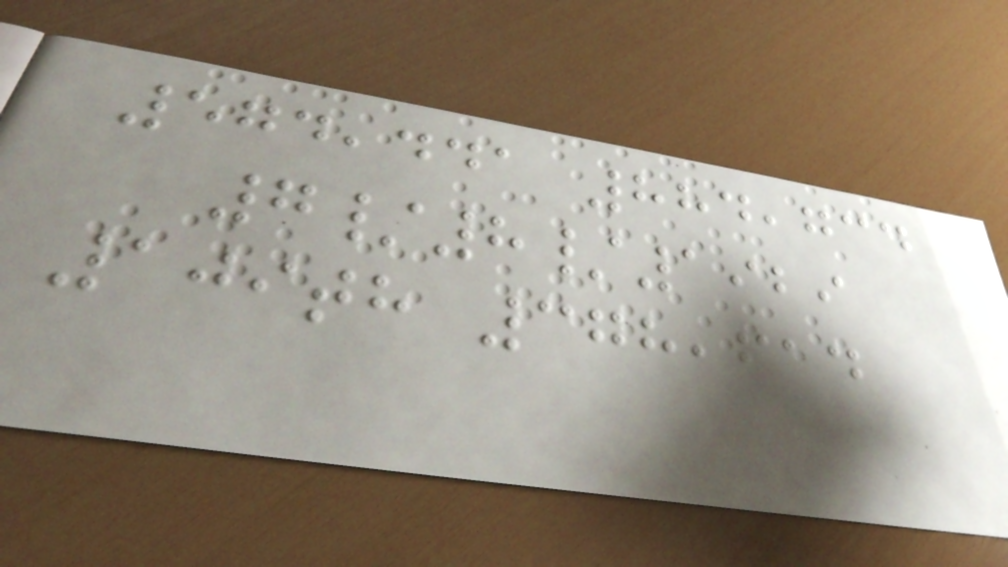574,441 884,734
7/8/1929
109th 378,614
